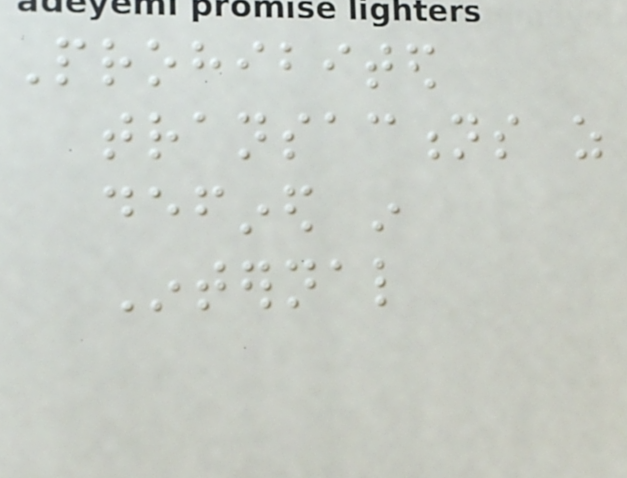Prohibited
transactions as
defined in
Internal
